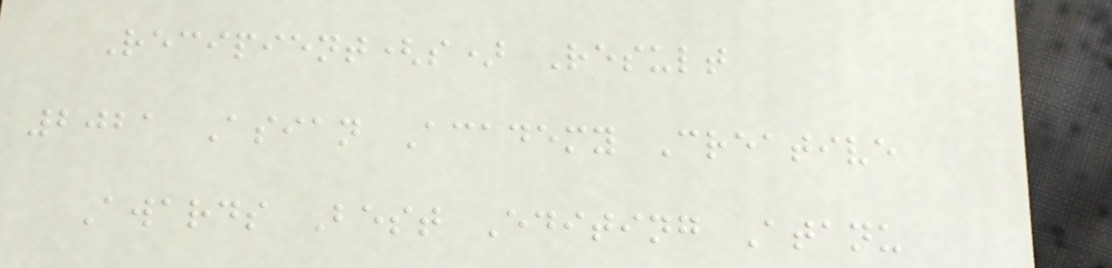Recipient(s) Result
2021 Asian Academy Creative
Awards Best Editing Atanu
